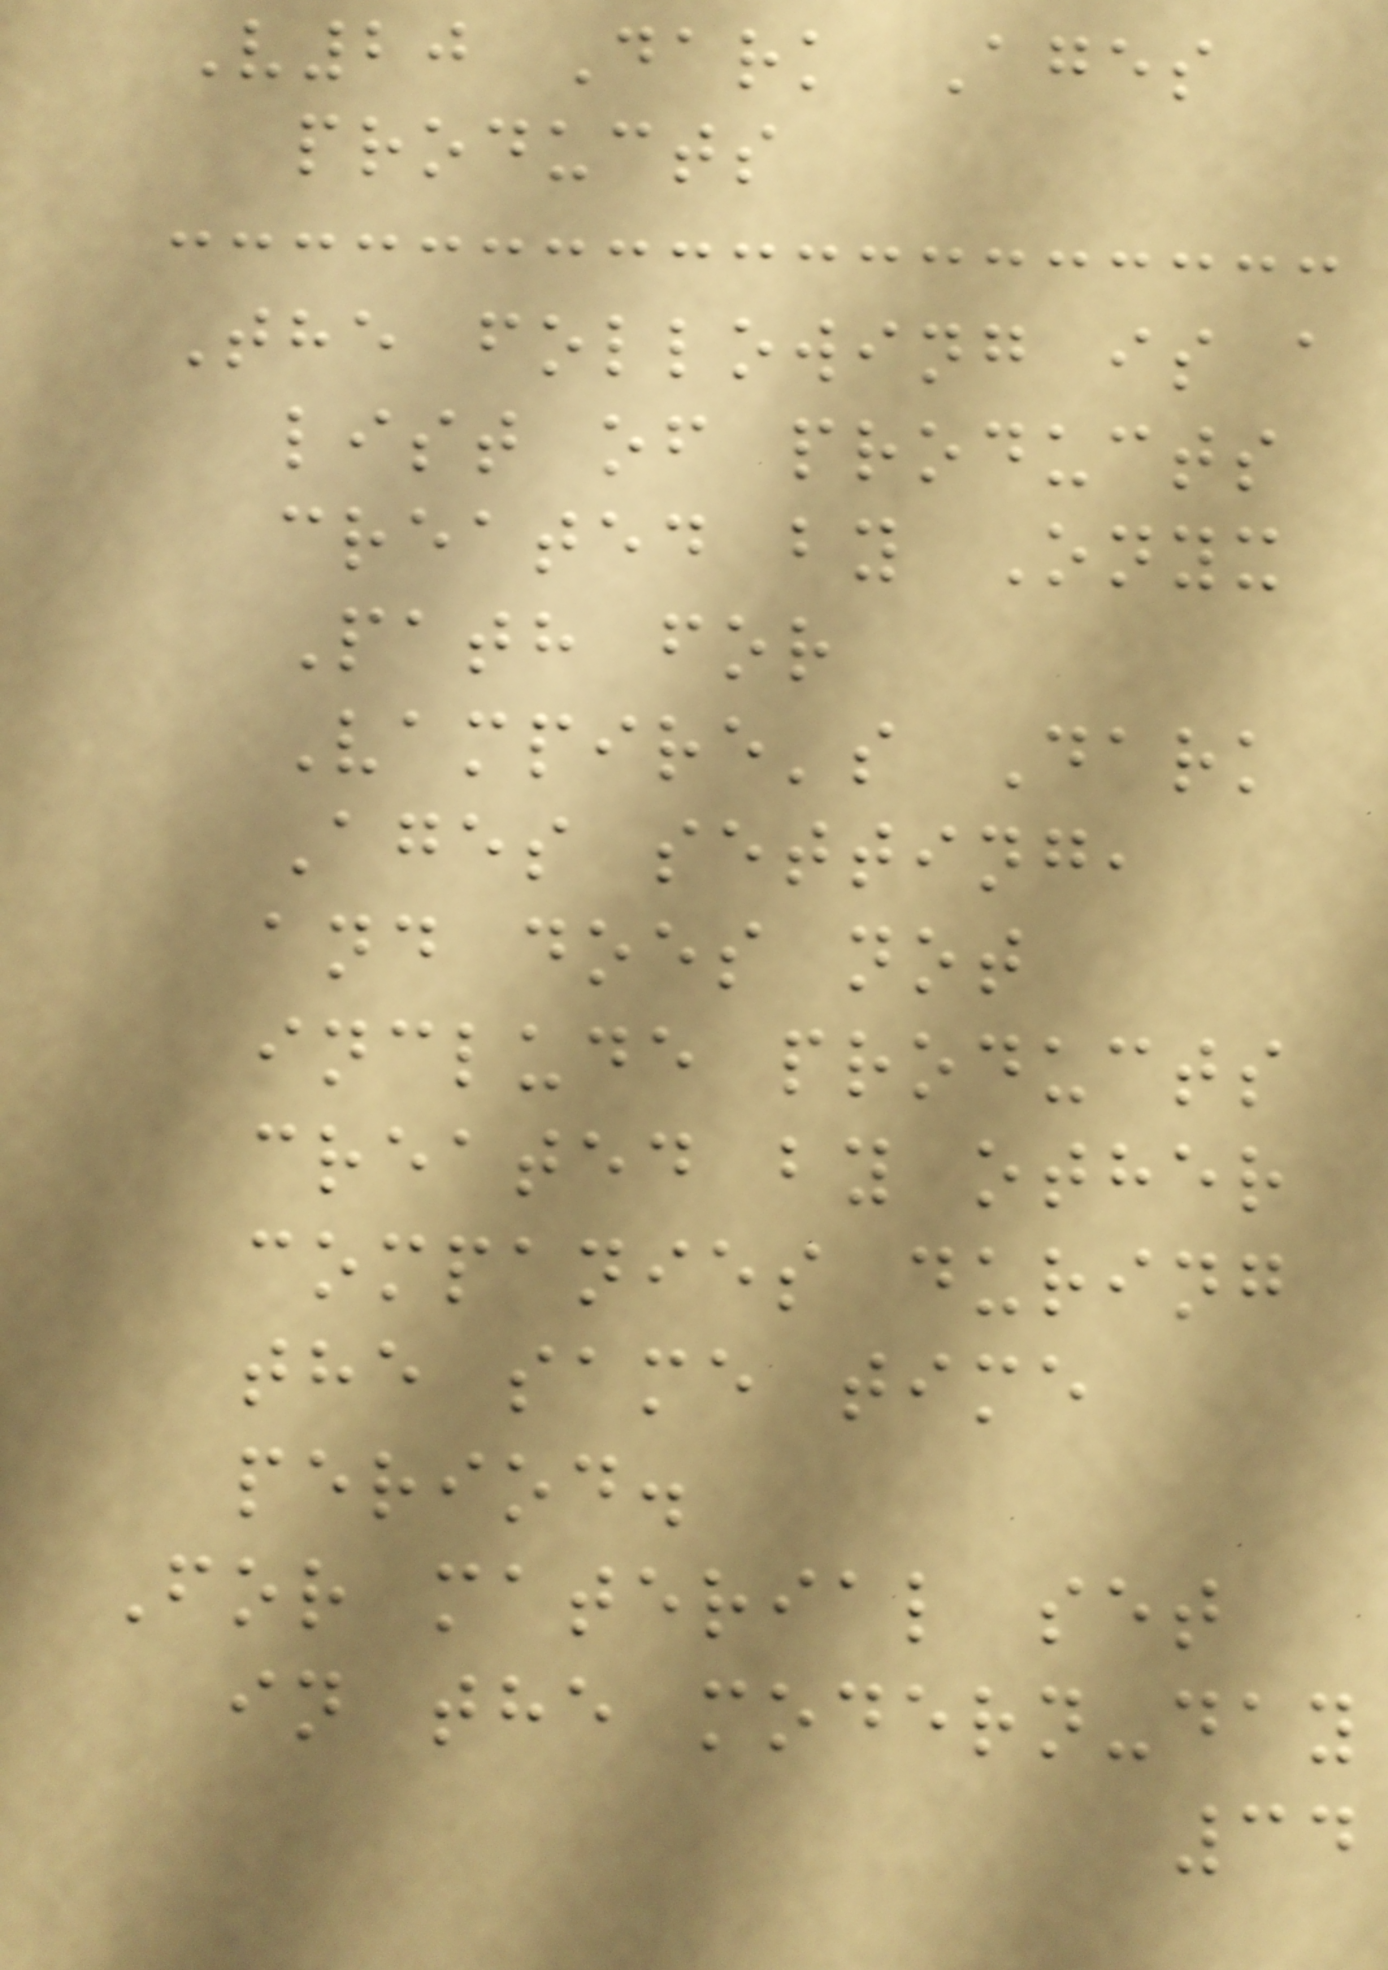V20 Dark Ages
products
The following is a
list of products
created by Onyx
Path for
Vampire's Dark
Ages setting,
and does not
include products
created by other
companies during
the same time
period.
For material set
in the modern-day
34
